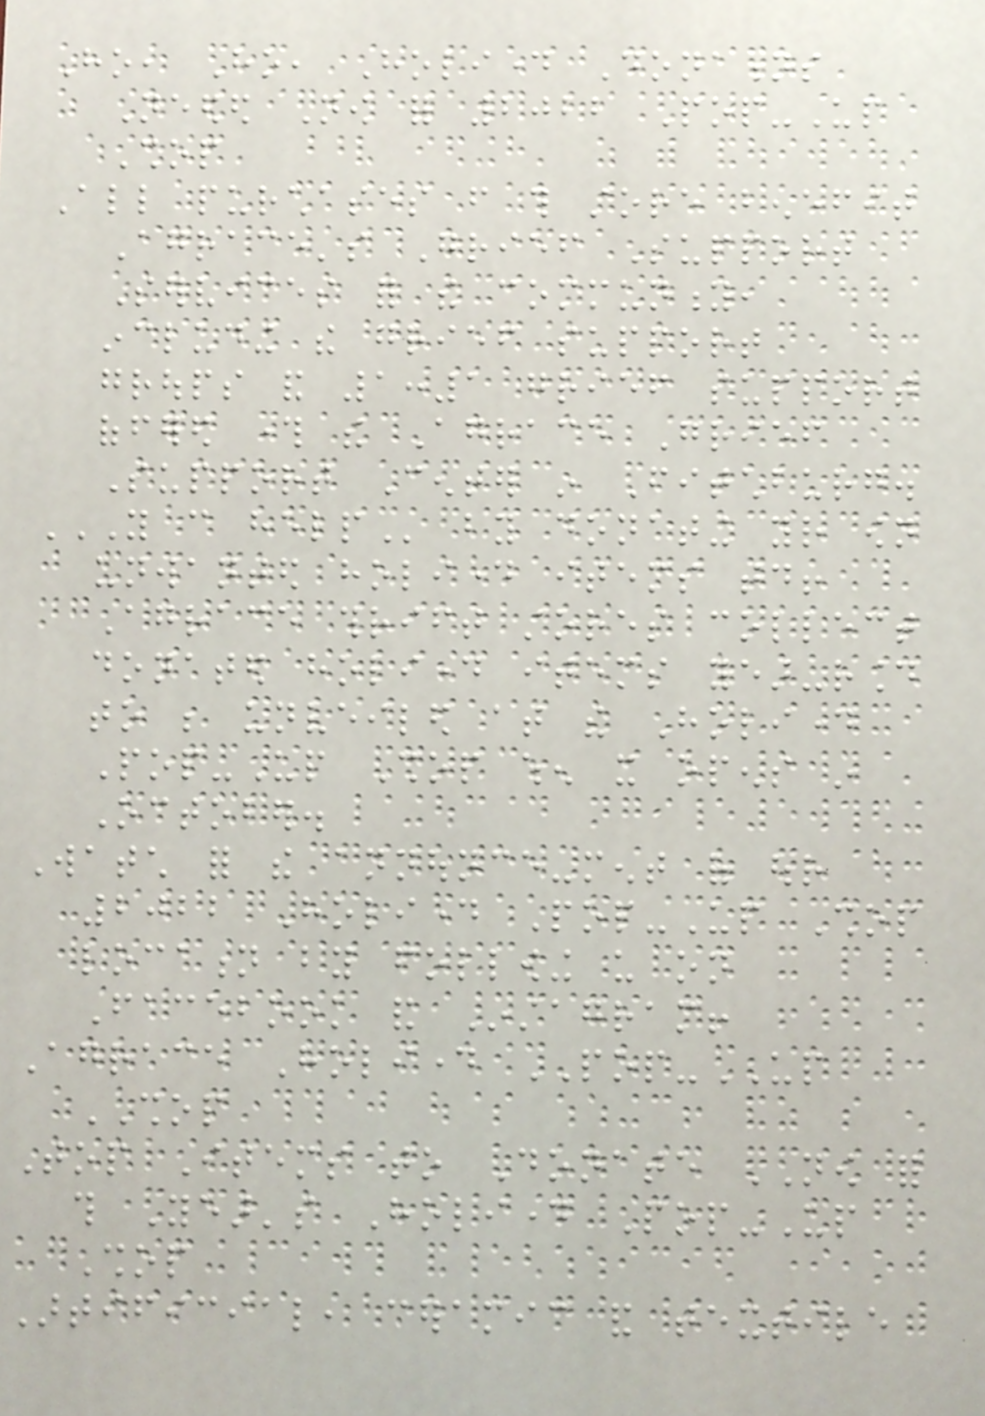Ho, Ho, Holiday Donations
Needed Now for 2022 Pop-Up
Shop
All purchases from this store benefit
Agrace's Grief Support
Services for the community,
including the grief support
groups and 1:1 grief support
offered through the Agrace Grief
Support Center in Fitchburg.
YOU CAN HELP by donating your own
unwanted holiday items today!
Agrace thrift stores collect
donated holiday items year-round
to be unveiled at the Holiday
Pop-Up Shop when it opens in
October.
Watch for the announce-ment of our
2022 Holiday Pop-Up Shop
location by following us on
Facebook and Instagram!
Agrace Holiday POP-UP
SHOP
Top Items to Donate NOW for
this Year's Holiday Pop-Up
Shop
Artificial, ceramic and textile
